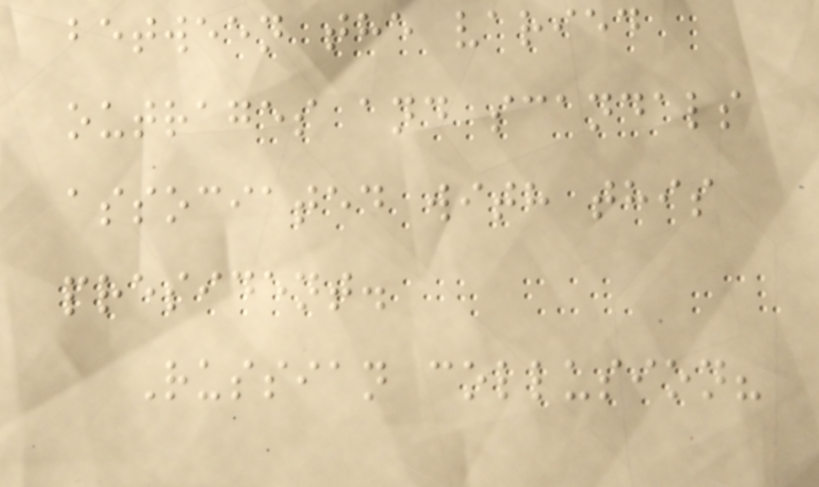between the varied
outrages and scandals
associated with this
president.
Russian collusion?
